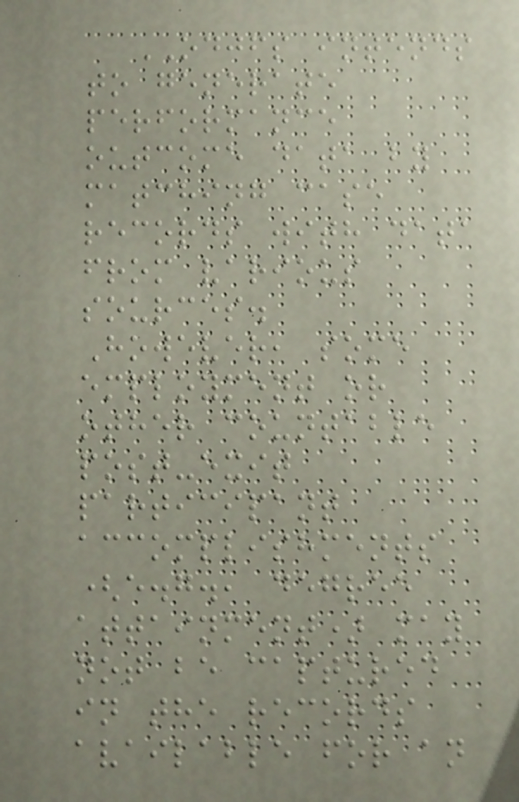ODJFS intends
to generate
performance
outcome data by
matching case
records with data
from various
sources.
However, some
employment or
other countable
post-exit
participant
accomplishments
(e.g., degree
attainment) may
not be captured
in the records
available for an
